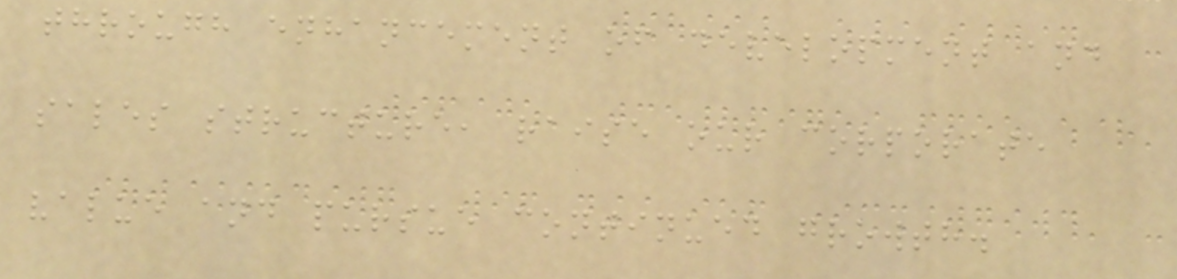through enhancement of development and
sales structure, raise our corporate
value and pursue continued growth.
